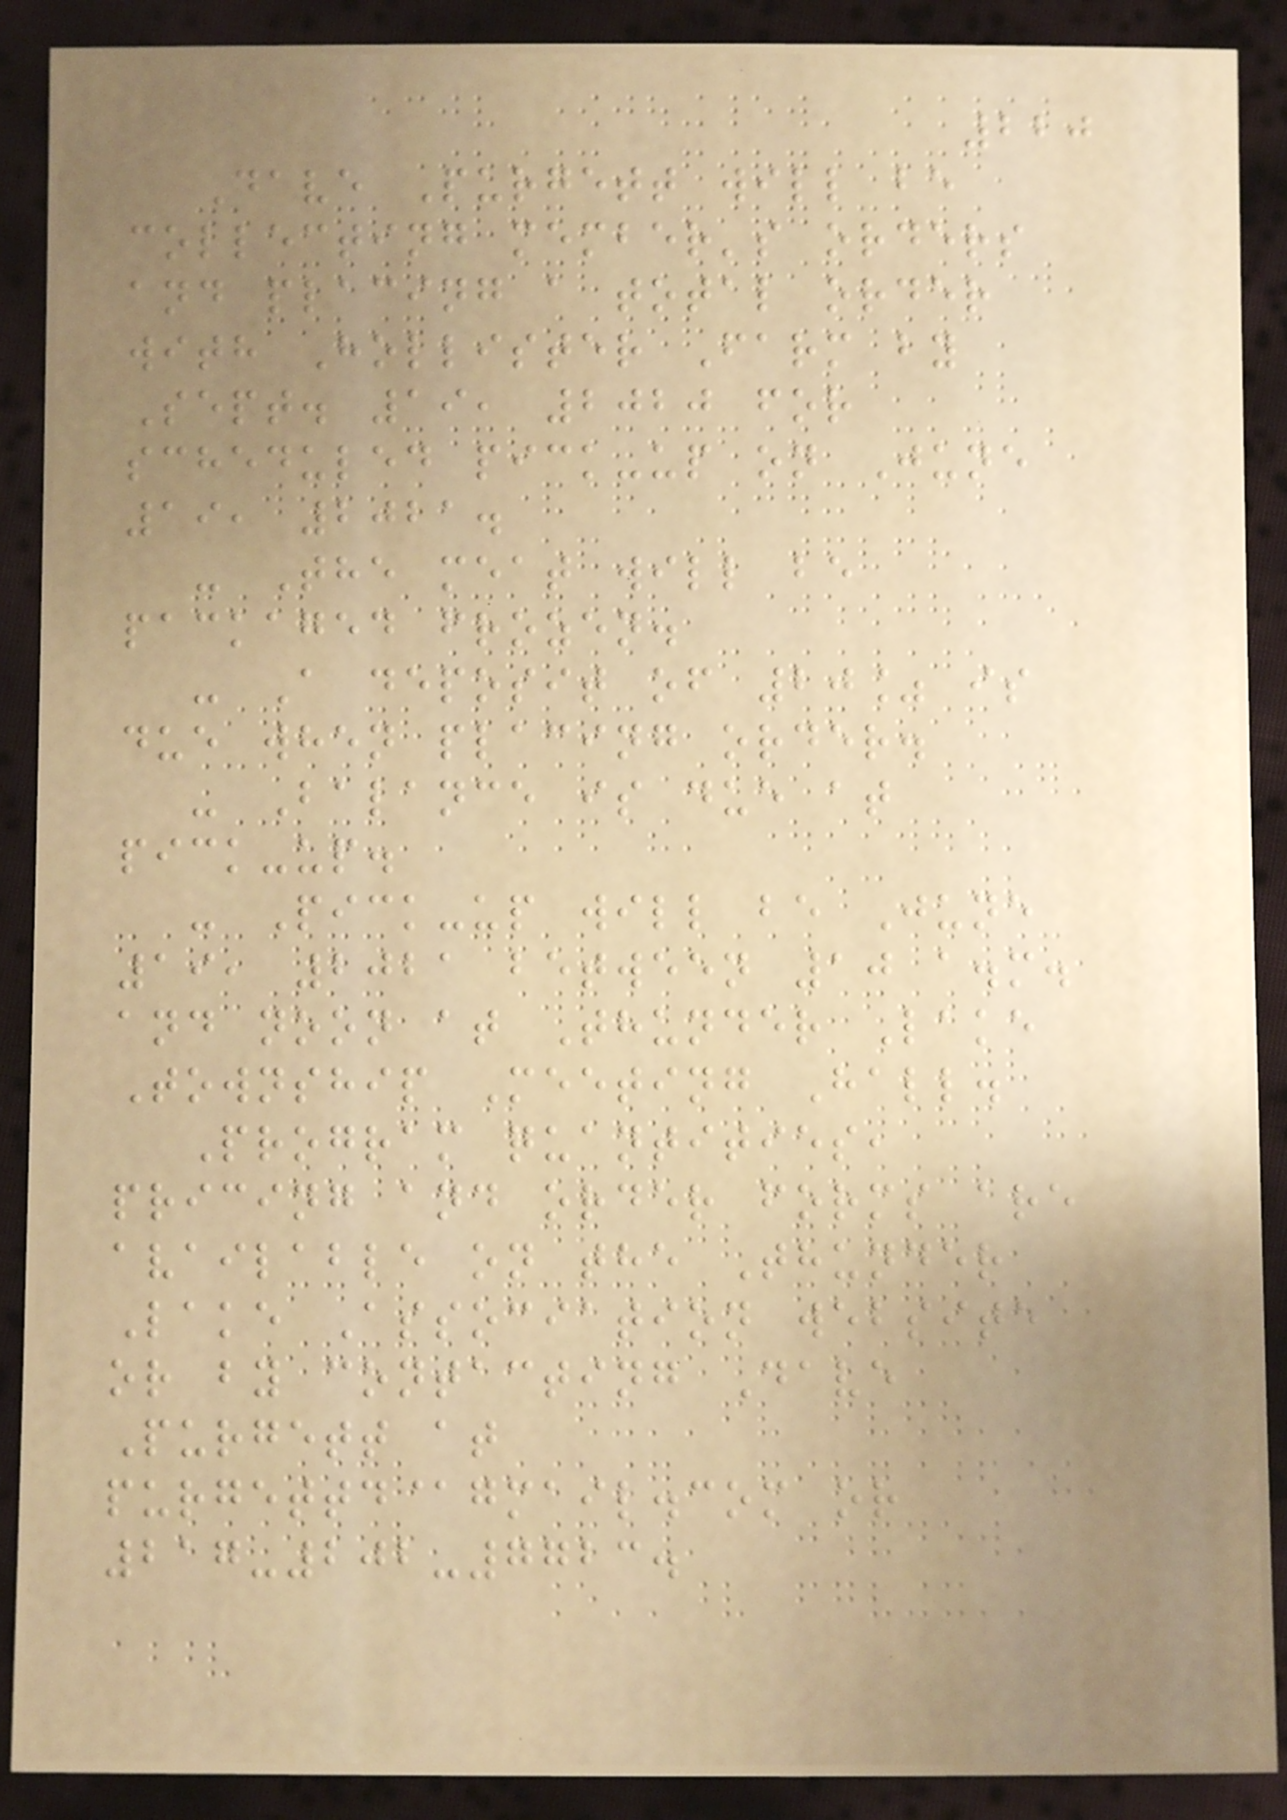220
Dave Purgett will be
collecting member's orders
and placing a total order
with Hollister Farm by
Sept. 19, 2020 for
scheduled pick-up on June
19, 2021.
- The meat will be
packaged frozen.
- A deposit of 20% is
due when placing order.
- Balance is due at
pick-up.
- Pick-up will be June
19, 2021 between 10 a.m.
and noon at Thunder Lake
Township Meeting Hall.
Program quantities,
pricing and order forms are
available on the Thunder
Lake Association website
or by contacting Dave
Purgett at
purgettd@gmail.com or
217-202-7723.
